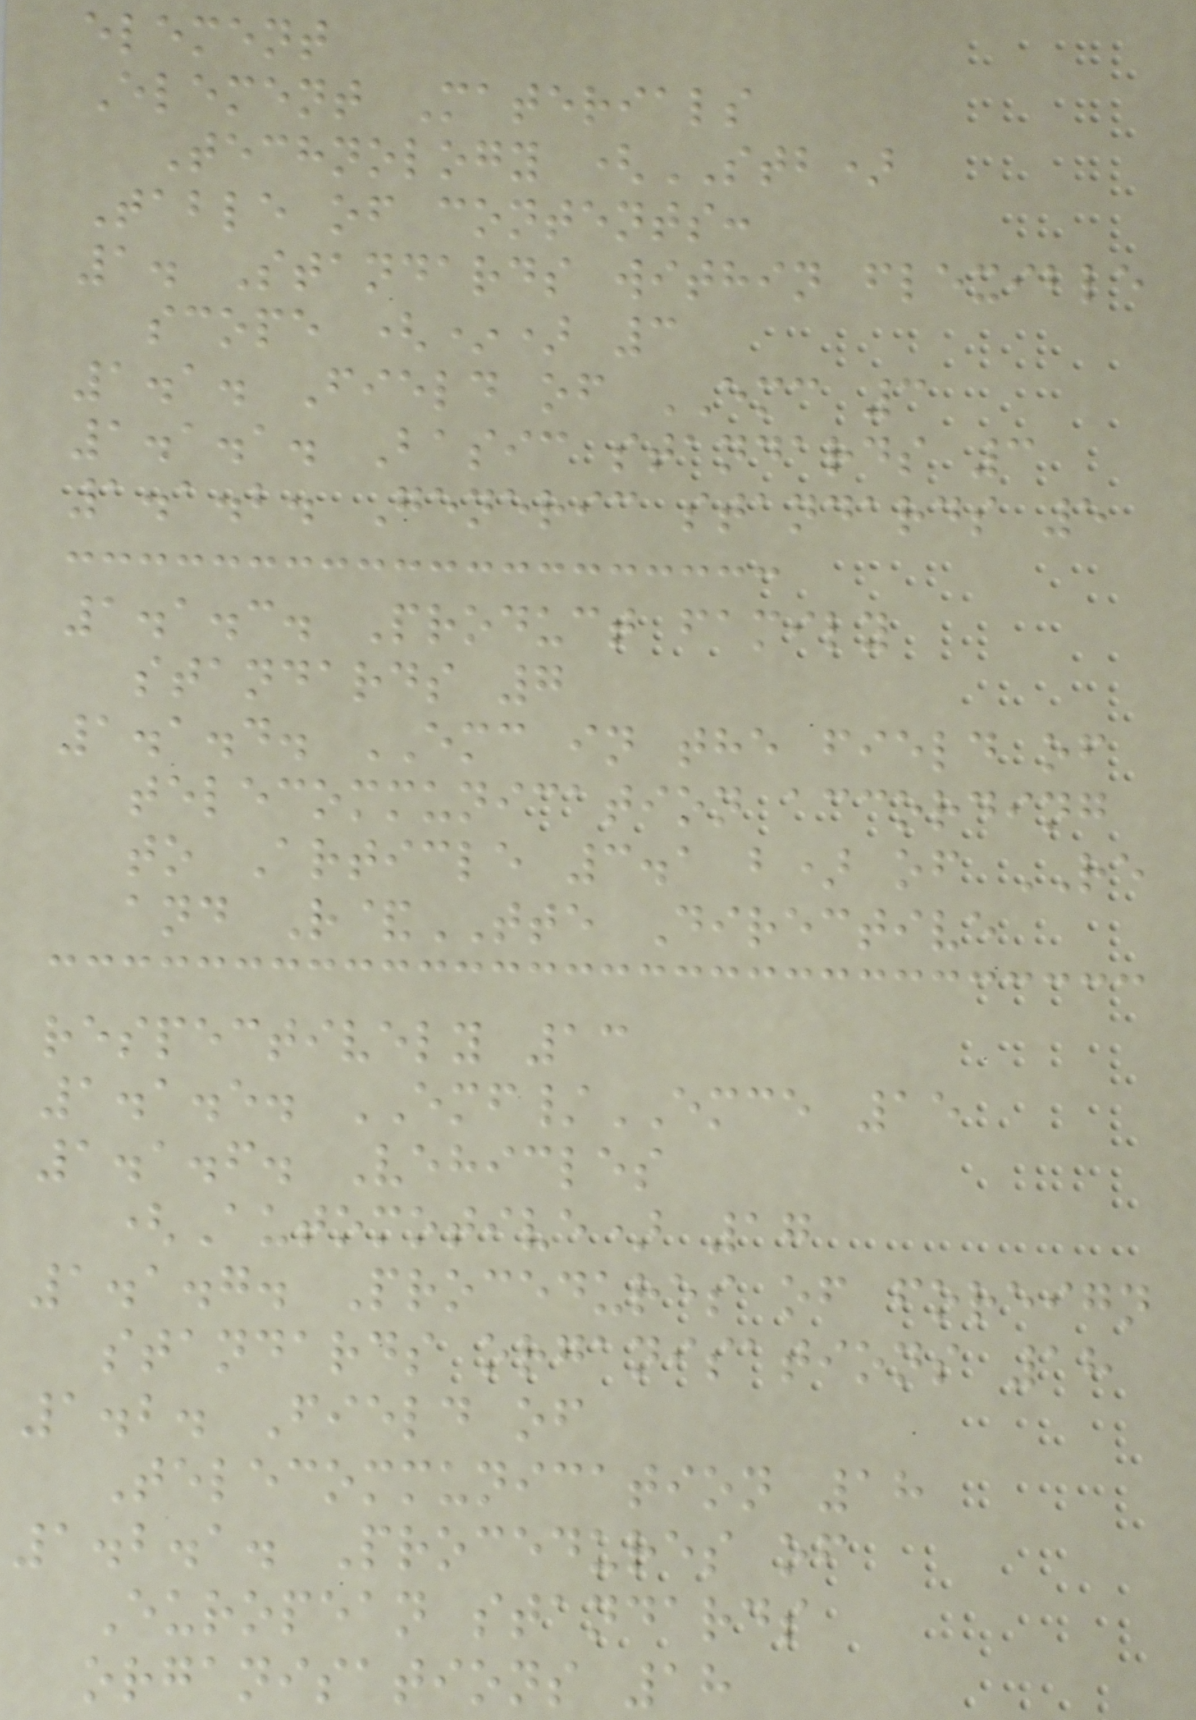element
Element Materials
Technology (STB)
Table of contents:
1. Standards within flexible
scope (*) 3
1.1. Field of EMC 3
1.1.1. Basic standards 3
1.1.2. Generic standards 5
1.1.3. Product family
standards 7
1.1.4. EMC in the field of
telecommunication according
to Article 3.1 b) of RE
and R&TTE Directive
respectively 13
1.1.5. EMF/EMCE 15
1.1.6. Vehicles
(Automotive) 17
1.1.7. Procedures of foreign
standards organisations 18
1.2. Field of
Telecommunication 18
1.2.1. Procedures of
European standards
organisations 18
